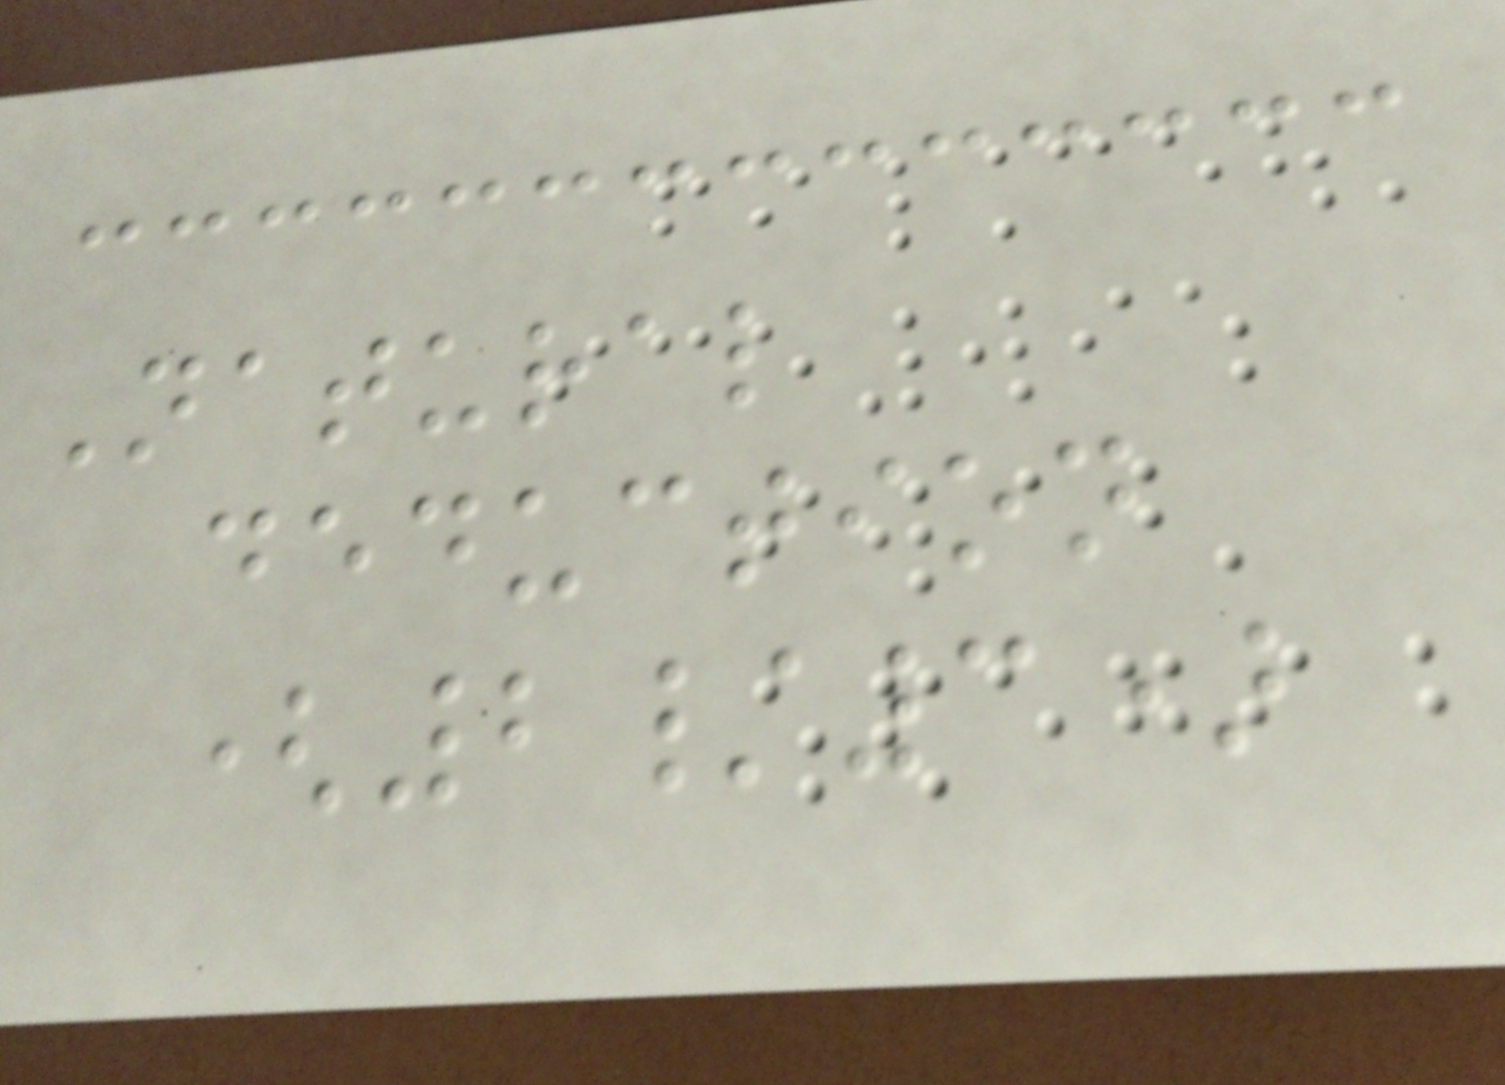Natural
deduction
(2/3)
